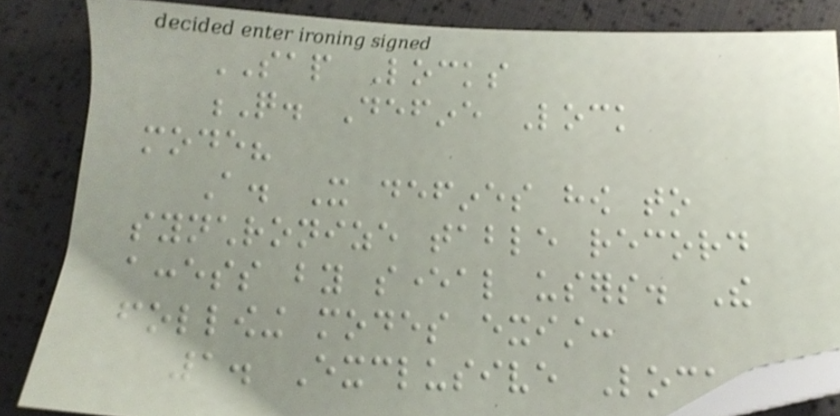SAP Locks
Q. Define Lock
mode?
A. It defines how to
synchronize table record
access by several users. The
following modes exist:
1. Exclusive Lock -
